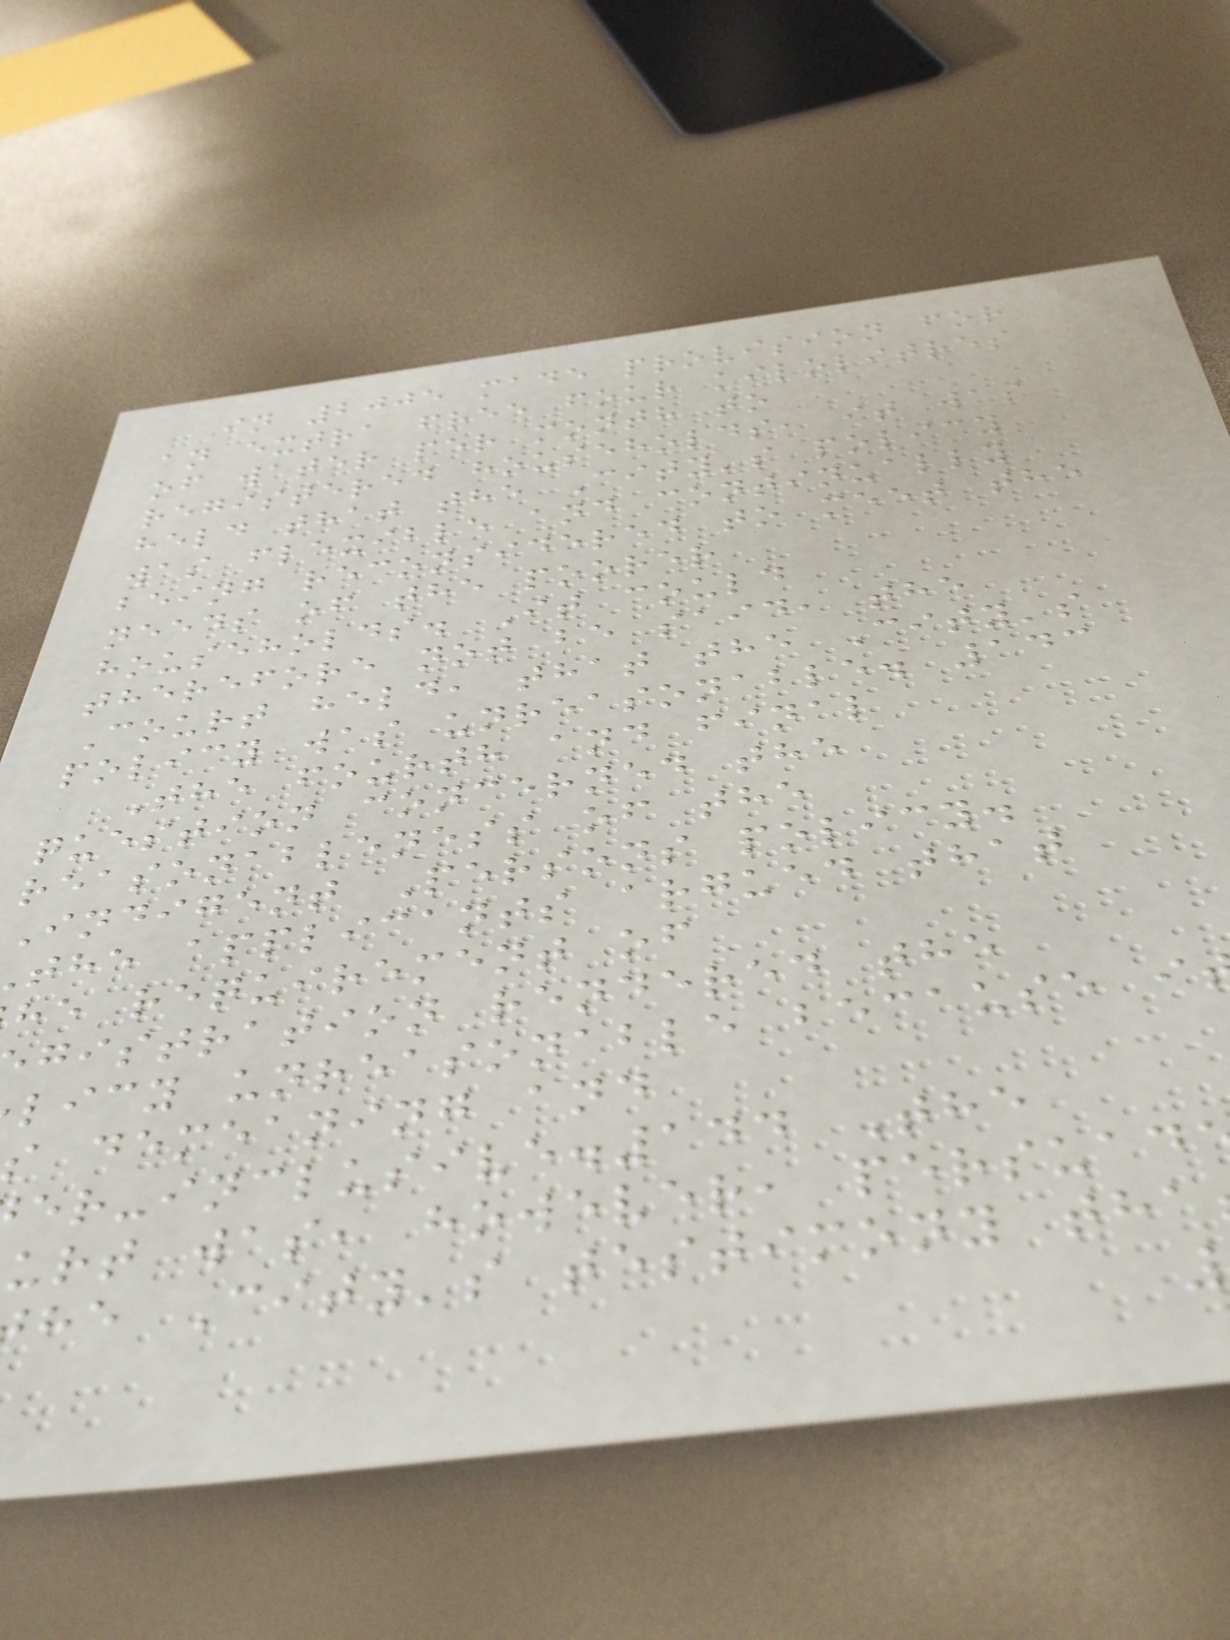in 2005 made provision for
an extra free four kilolitres
of water per month to
registered households, it was
held that the City's policy
was flexible and continually
being reconsidered to meet the
needs of the poorer
households. It could
therefore not be said, the
Court held, that the City's
policy was unreasonable. 143
The fourth and final
question concerned the
reasonableness of the
Indigent Persons policy.
the applicants argued that
he requirement of
gistration rendered the
licy unreasonable because i
s demeaning and
er-inclusive.144 The
urt was, however, persuad
he City's testimony tha
